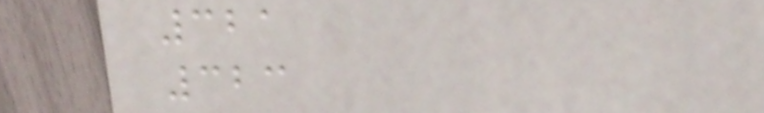321
323
